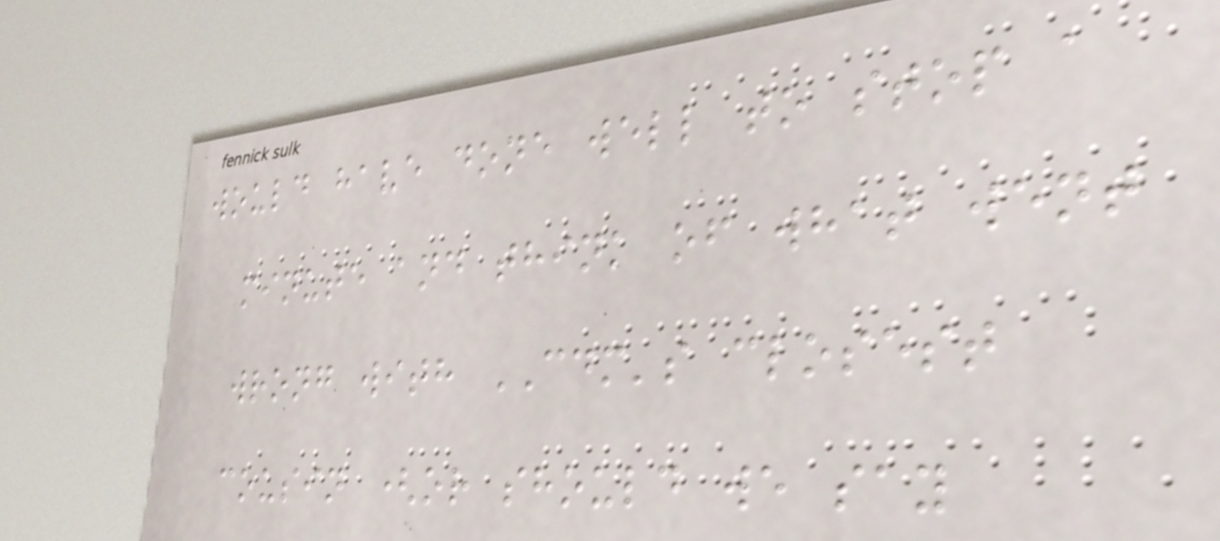would have done well to stop a
minute and think of what went
wrong with CDM's closest
cousin (or should we say
